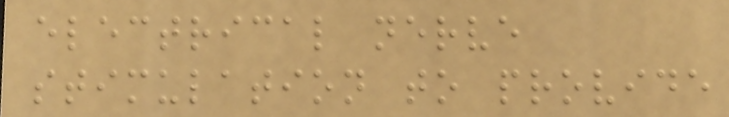electrical nerve
stimulation to provide
